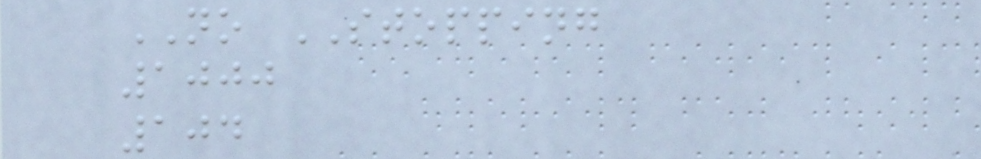NO STOPPING
1000
104
